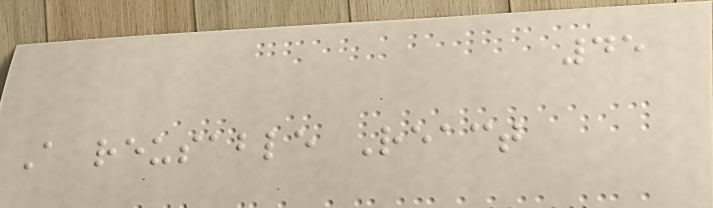45
A reusable React
